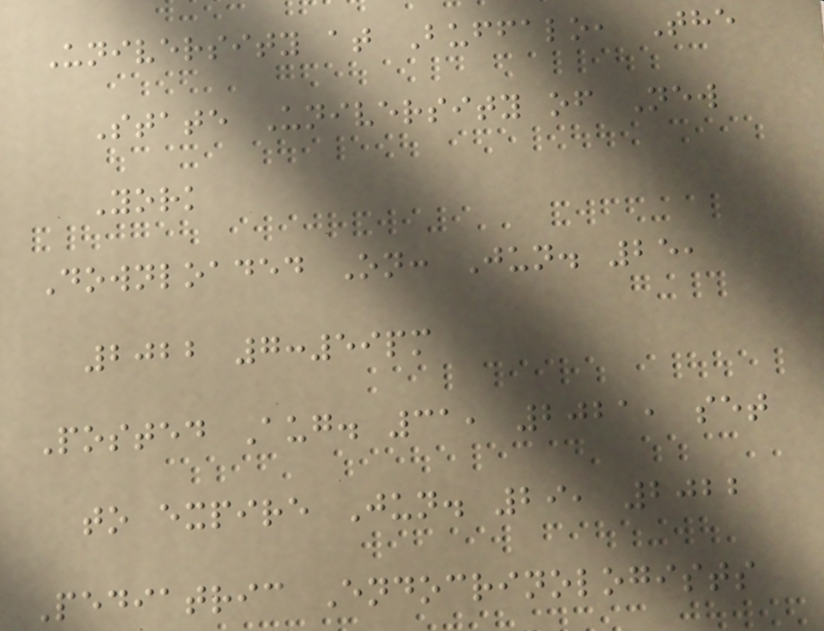University at Buffalo, The
State University of New
York
Downloaded On: Jun. 25,
2022 7:59pm
Posted Aug. 31, 2021, set
to expire Jun. 29, 2022
Pediatric Endocrinologists
